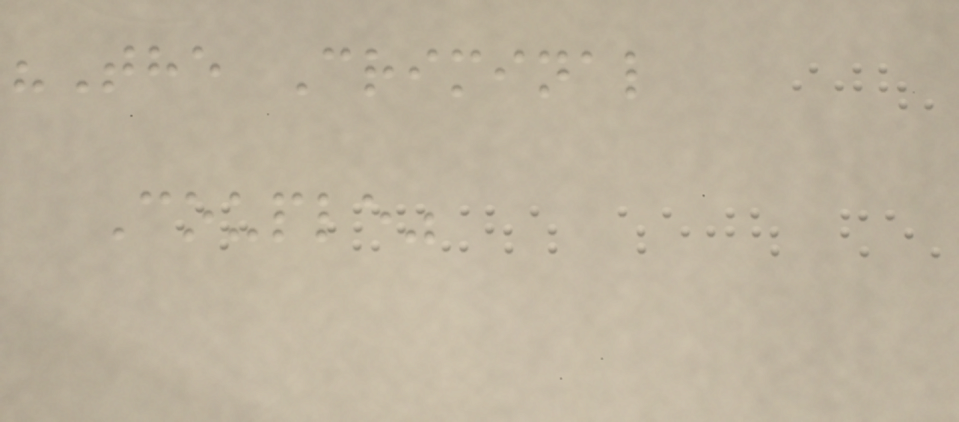"The Criminal
Couple"
